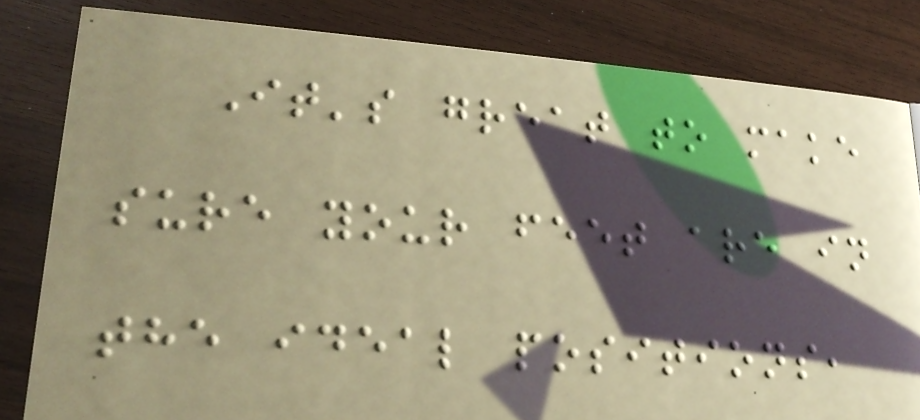It's great to make
sure your feet are in
the ideal positions,
